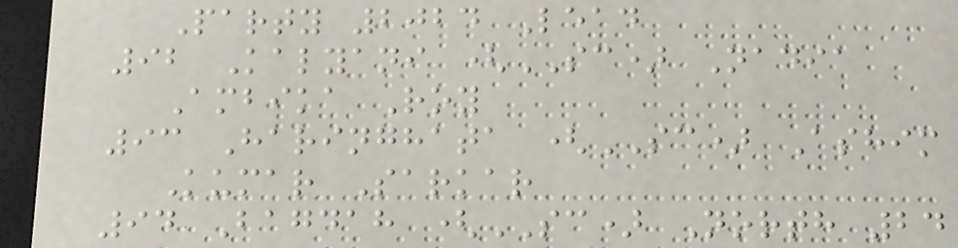Party 2024 Lead
92 Kalyani (SC) Nadia
Ambika Roy
93 Haringhata (SC) Ashim
Kumar Sarkar
94 Bagdah (SC) North 24
